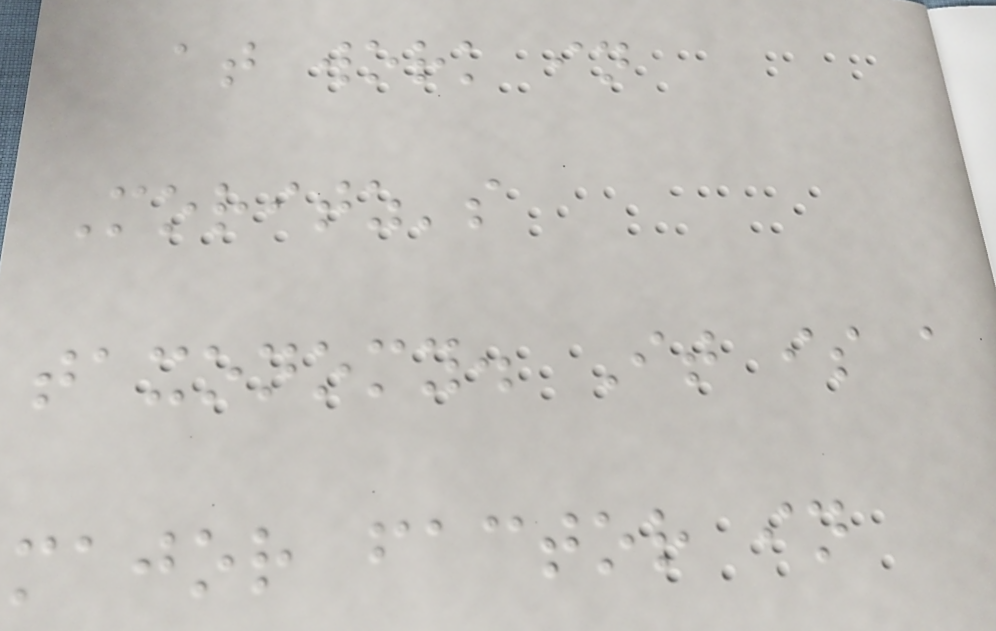at work in
Moritz's
taxonomy. It is a
major factor in
